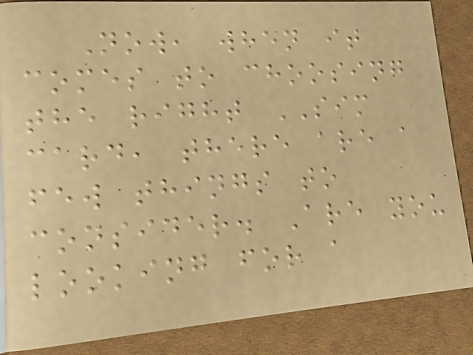Now, when it
comes to choosing
the right SIM
card, there are a
few things to
consider. Are you
looking for a
